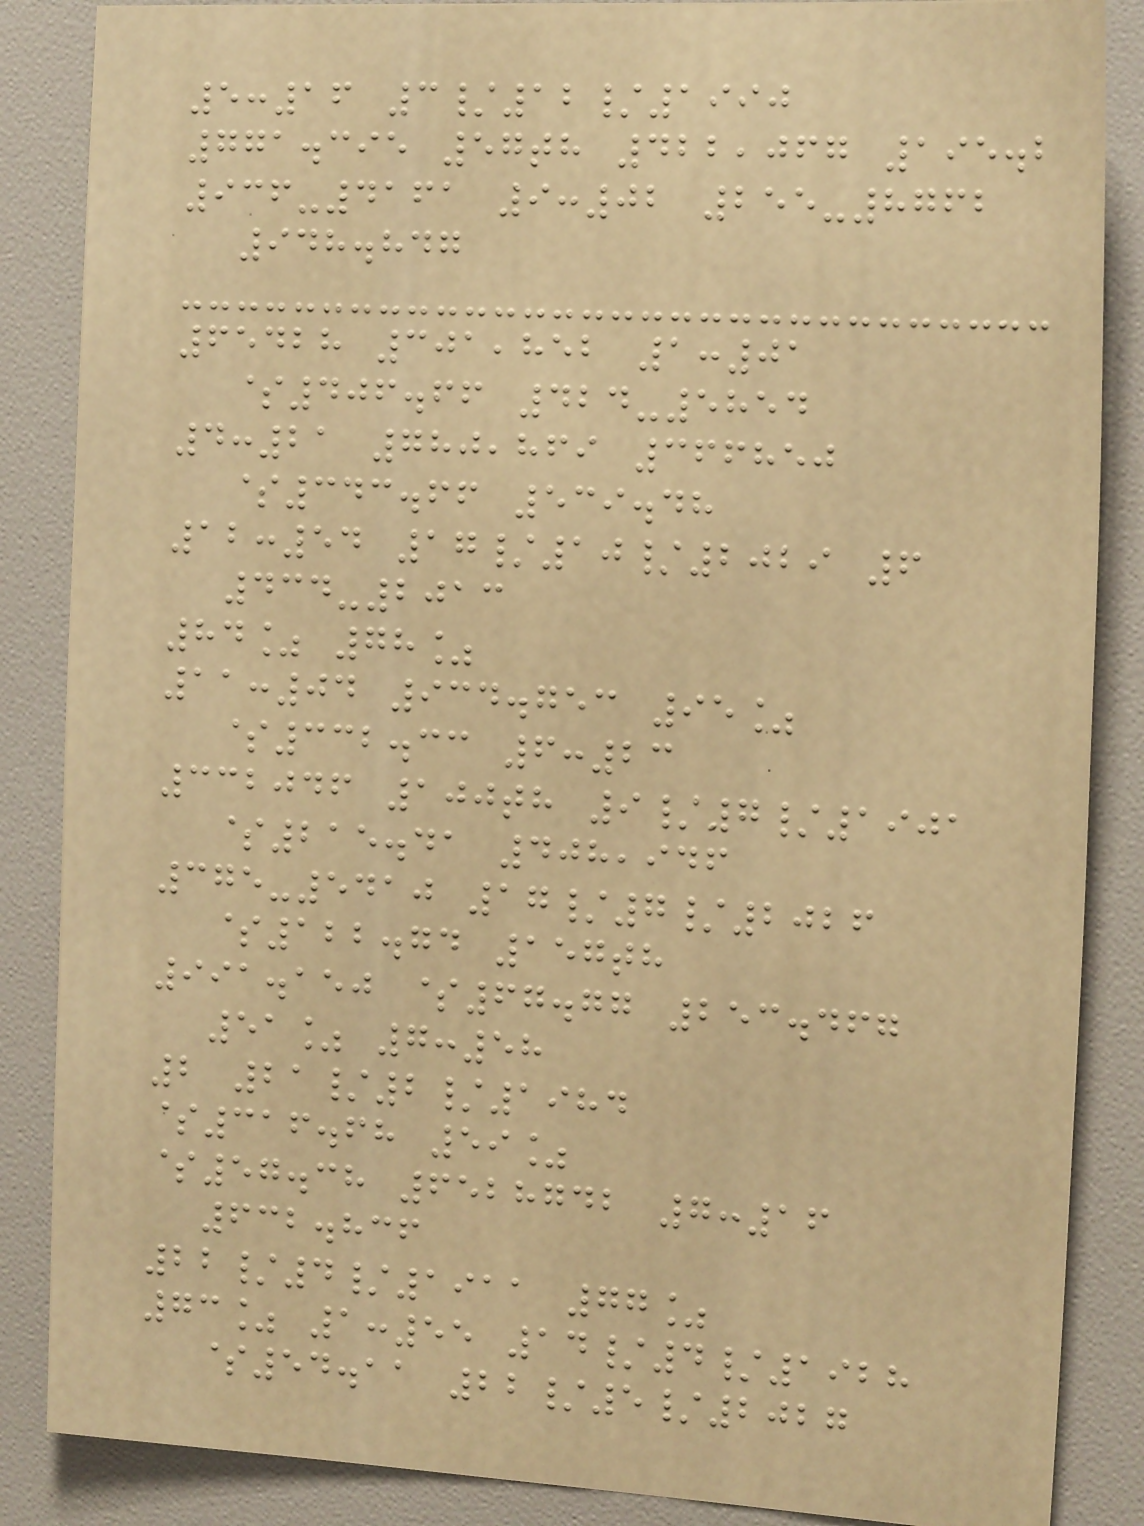5:16 3/12/1990
771.395 57th 422,067 195.2
936-4161 9:02 255-8762
948.847
65428 301,852 1:01
$406.66 424-5854
4:21 780,869 366850
$343.66 539.48
12:54 17/10/2029 6
434-2013
84% 78%
11:04 934.753 95%
$332.33 6:23
332046 100th 9/7/1901
$215.41 408,946
375-5410 17/7/2026
$122.74 157th
991.150 $67.77 253.467
51% 7:58
2 21/2/1984
$316.68 59%
$57.38 6528742 7:16
632.836
22/4/1911 77%
73% 1:55 14/4/1928
$54.11 22/5/2027
